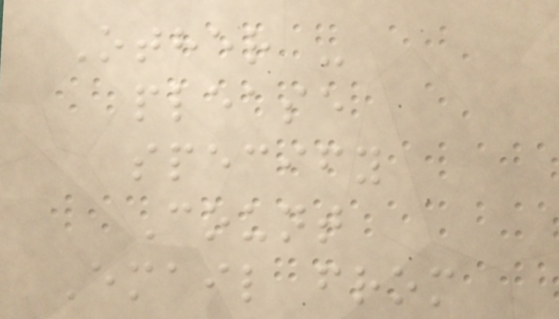Other -
please
specify
Count
Email from
